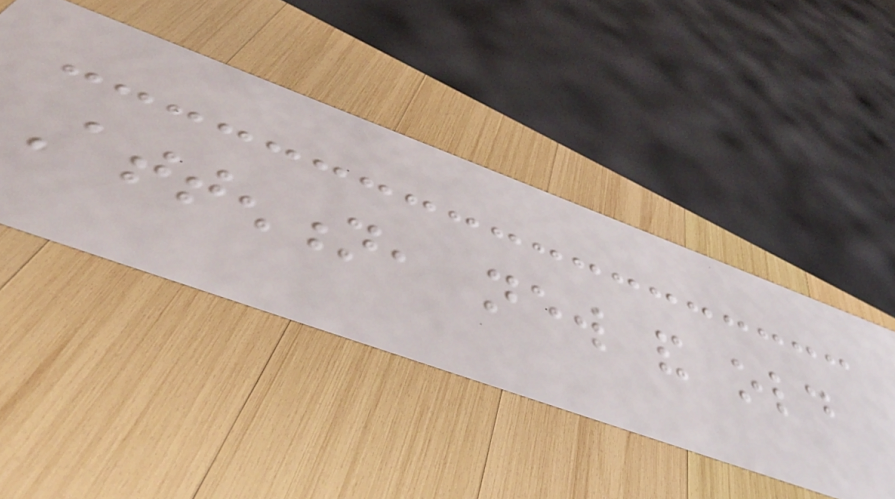Attention, new and old
